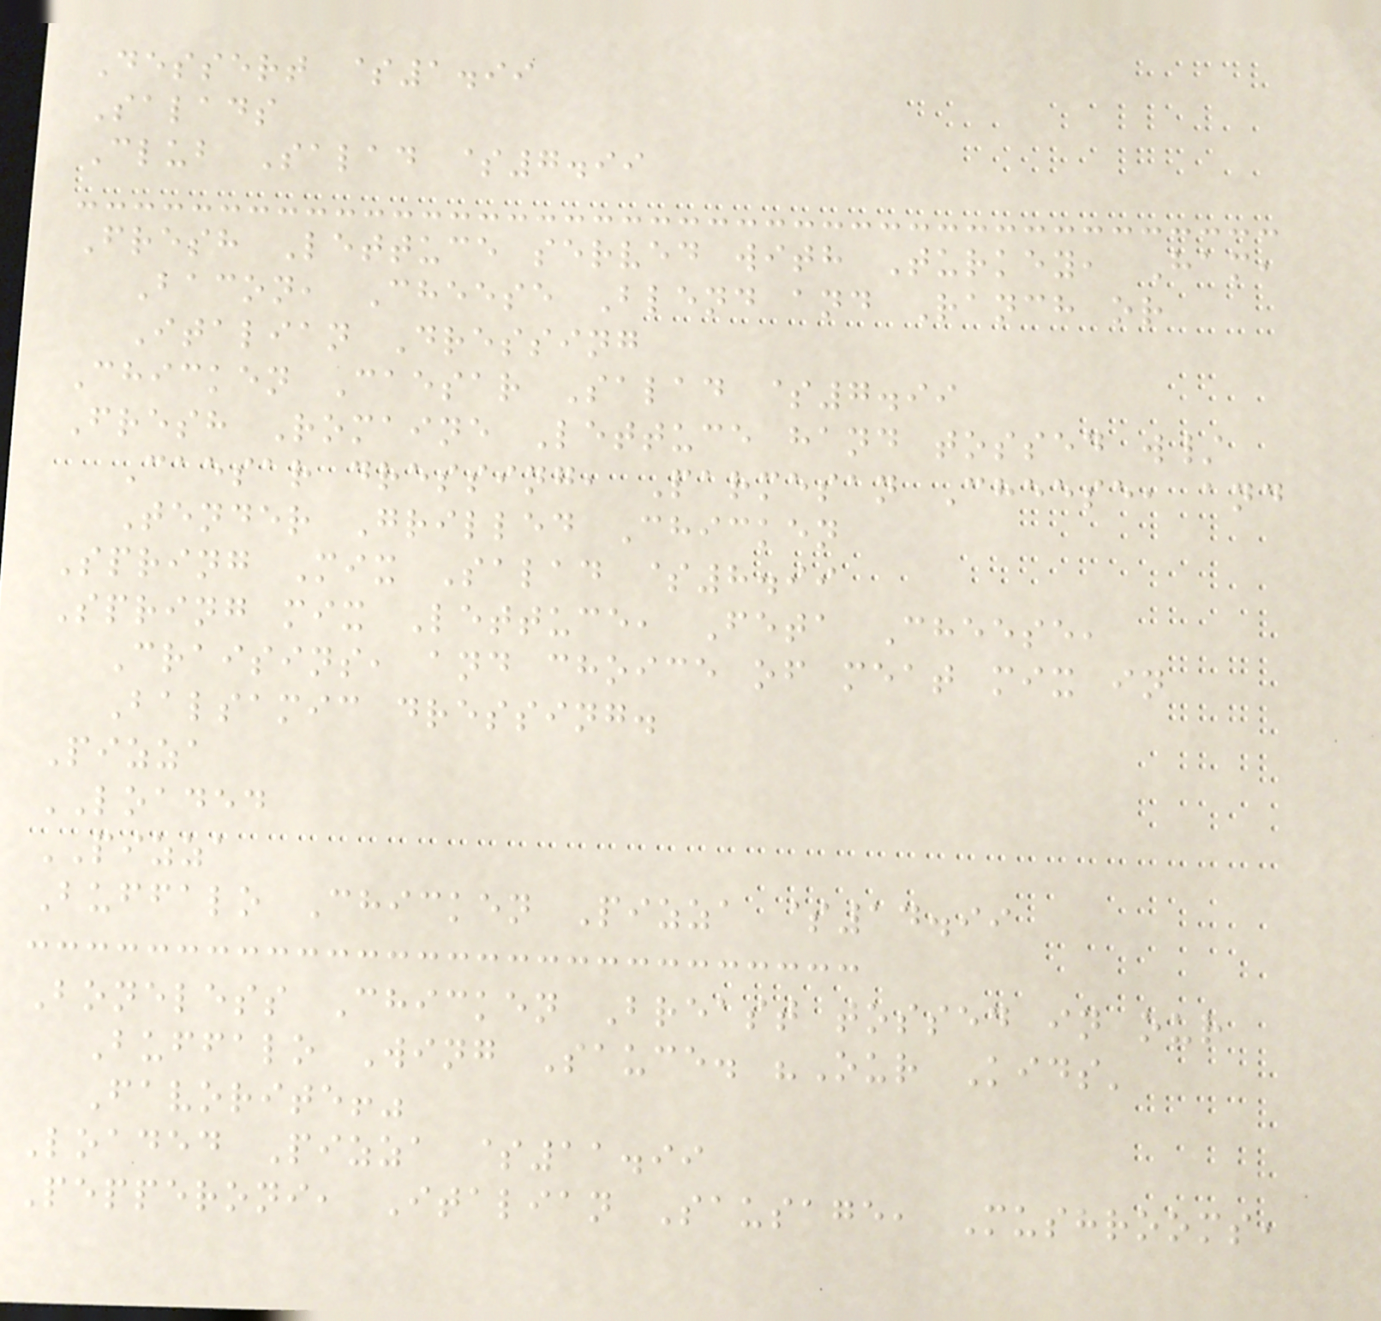Dessert $1.99
Salads
Club Salad $7.99
Fresh Lettuce served with Turkey, Ham,
Bacon, Cheese Blend and Ranch or
Italian Dressing
Chicken Caesar Salad $7.99
Fresh Romaine Lettuce hand tossed w/
Caesar dressing, Parmesan Cheese, and
Tender Grilled Chicken
Spring Mix Salad $8.99
Spring mix Lettuce, Feta Cheese,
Craisins, and choice of meat mix in
Balsamic dressing.
Pizza
LOADED
PIZZA
Buffalo Chicken Pizza $14.99
Boneless Chicken Breast tossed in our
Buffalo Wing Sauce. "Our Kids'
Favorite!"
Loaded Pizza $11.99
Pepperoni, Italian Sausage, Mushrooms,
